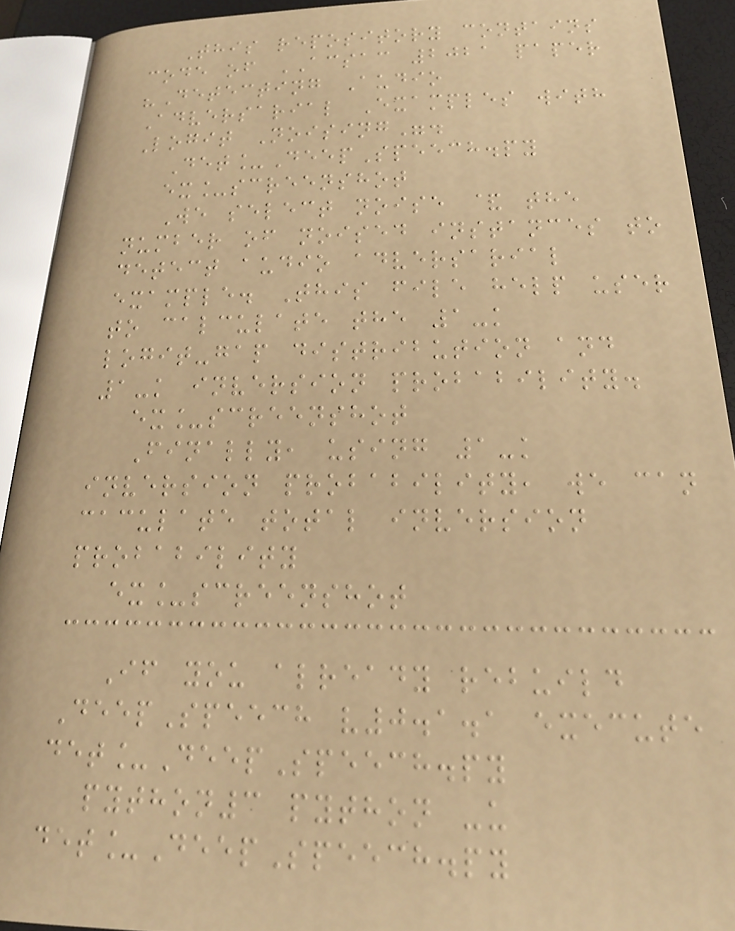This repository contains
code of ACSAC 2021 paper
"Detecting Audio
Adversarial Examples with
Logit Noising".
Det_DeepSpeech.py
ex_screenshot
We select noise & the
number of noised instances to
detect audio adversarial
example. This file help user
to calculate the 1-k
logit-gap distribution and
1-k inversion probability.
ex_screenshot
Finally, using 1-k
inversion probability, we can
caculate total inversion
probability
ex_screenshot
If you already rebuild
DeepSpeech v0.1.1 execute
det_DeepSpeech.py
python3 python -u
det_DeepSpeech.py
